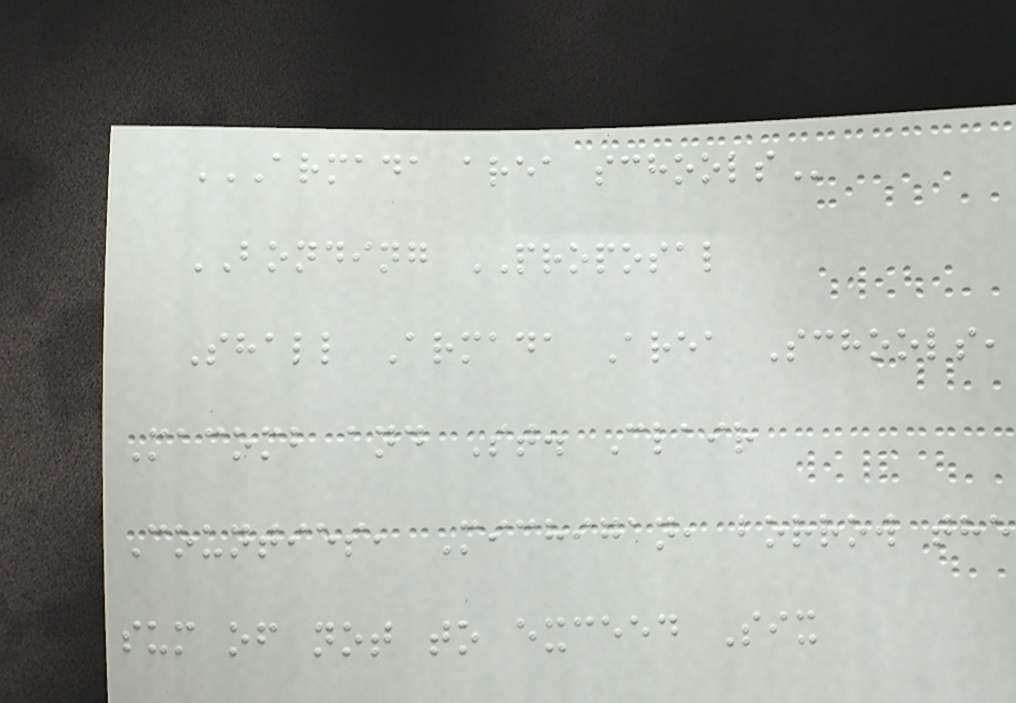ARMADA AREA SCHOOLS
BONDING PROPOSAL
Shall Armada Area Schools,
Macomb and St. Clair
Counties, Michigan, borrow the
sum of not to exceed Six
